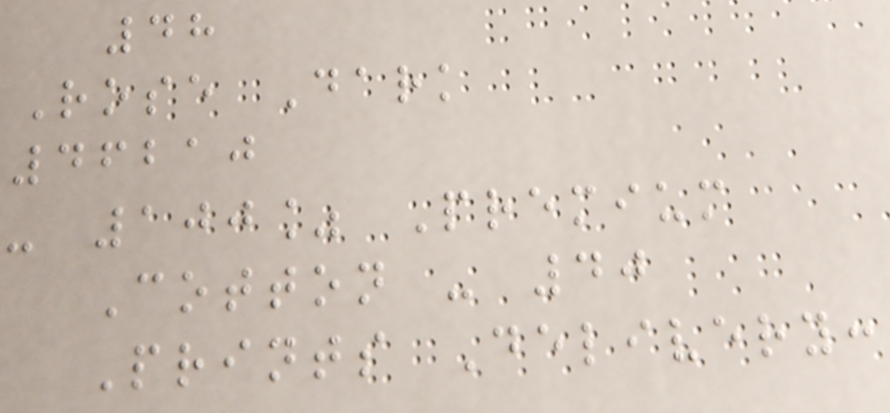48
Rose Dark
46210
- 100% Premium
Cotton - 40
Prints Delivery:
